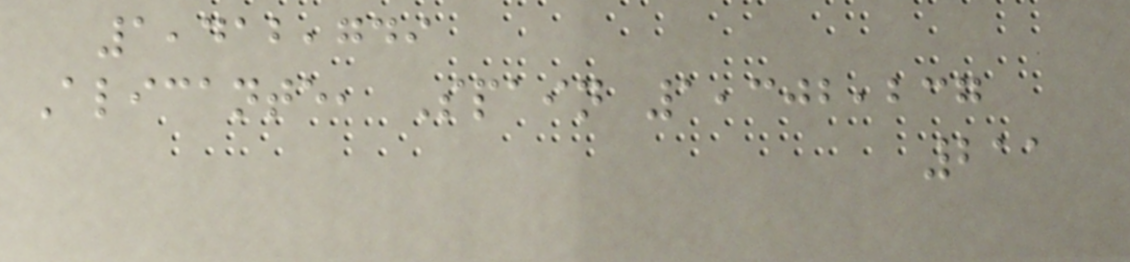1,412,749
Alicante, Spain 1,302,237
211
